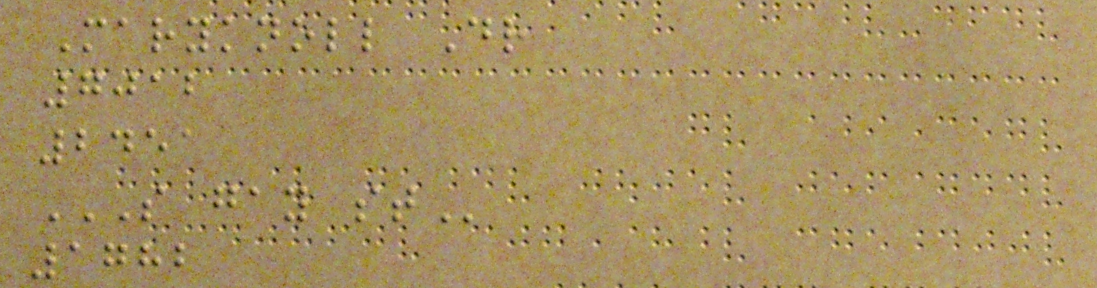Maryknoll Dr
7012
2451
S GAY ST
1782
